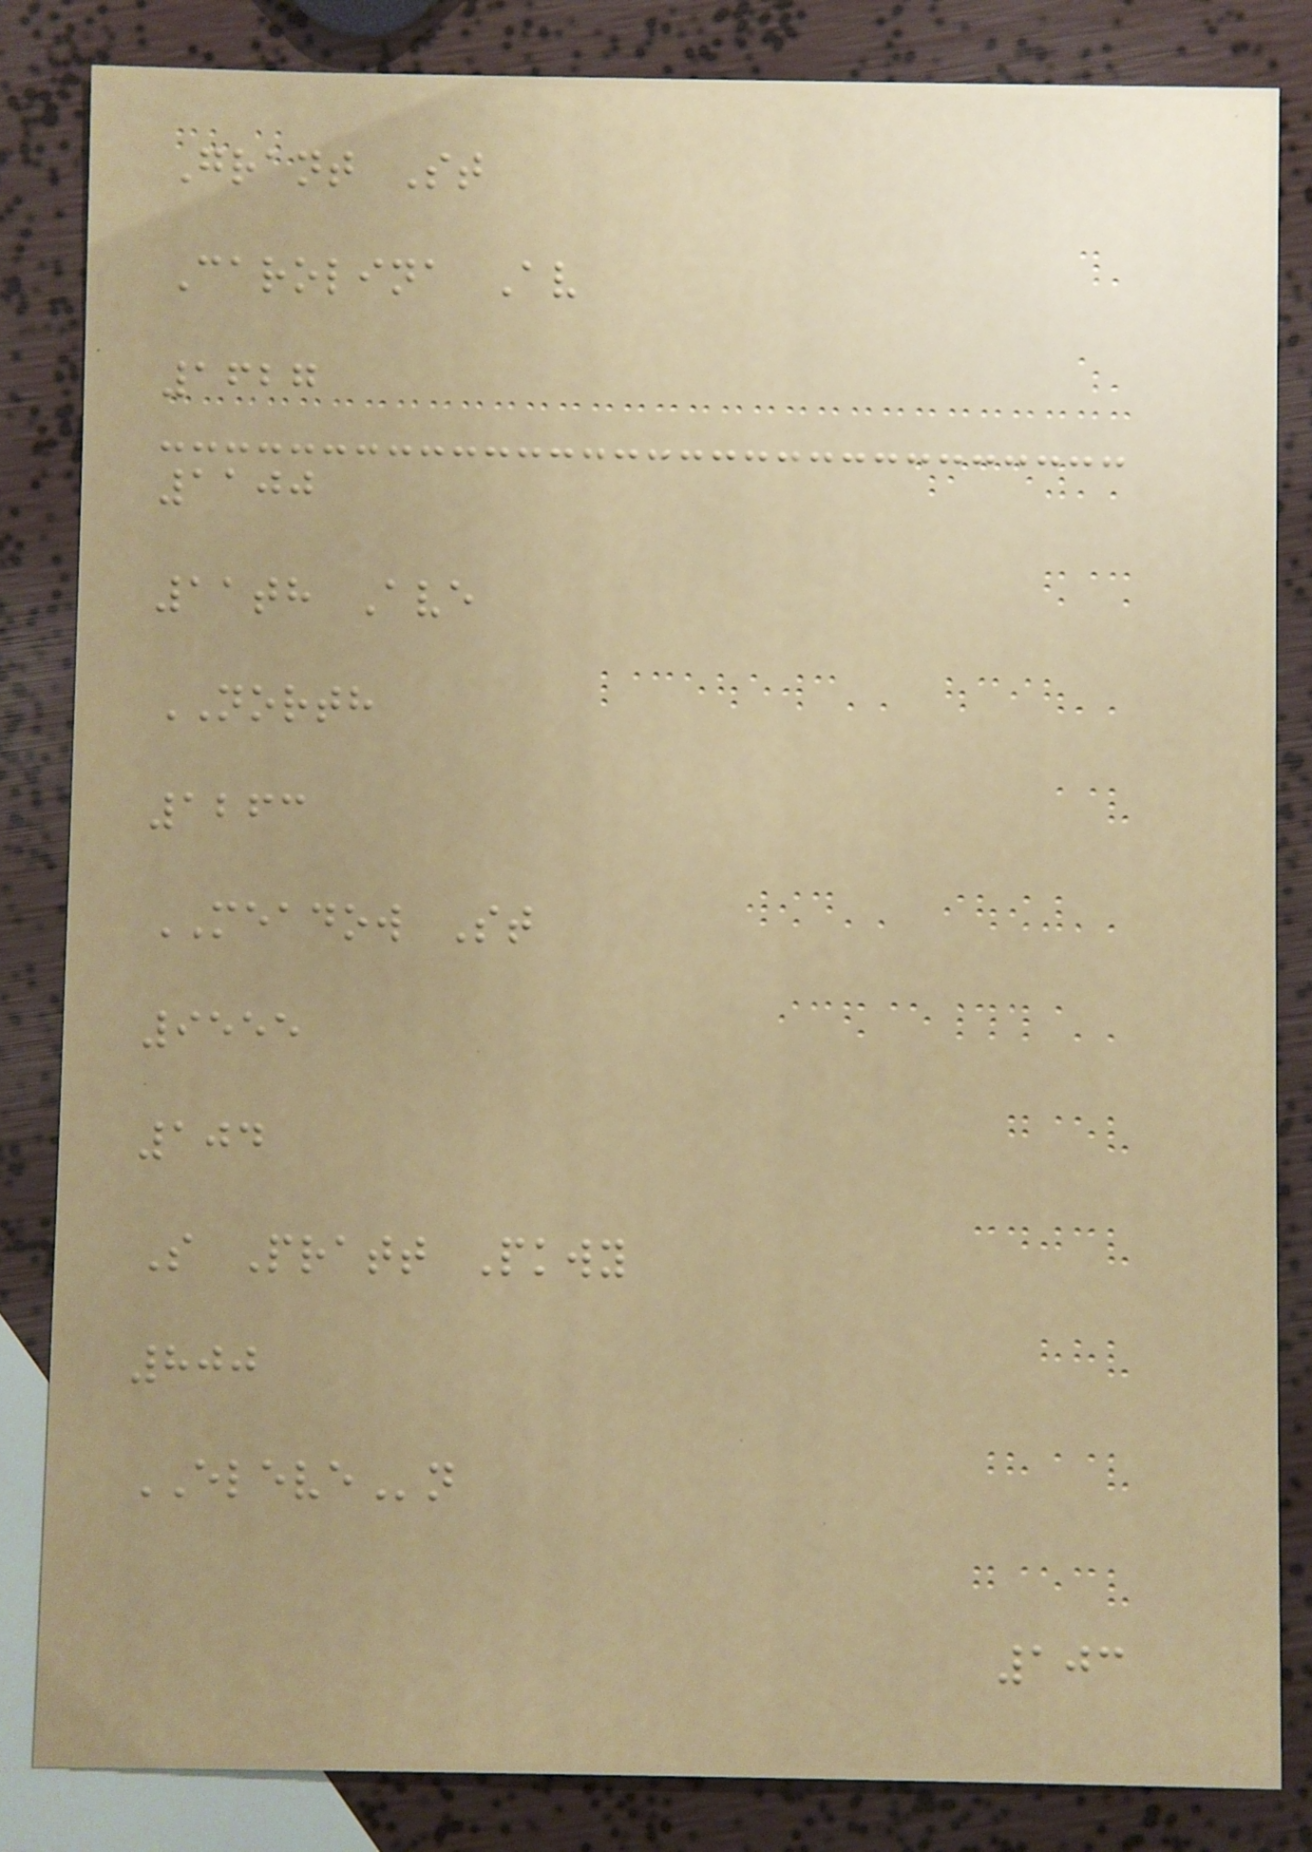Grant St
Carolina Av
1627
1100
11th Ave
NORTH
1263
MEADOW St
9555
104
S Pratt Pkwy
800
ELEVEn
103
